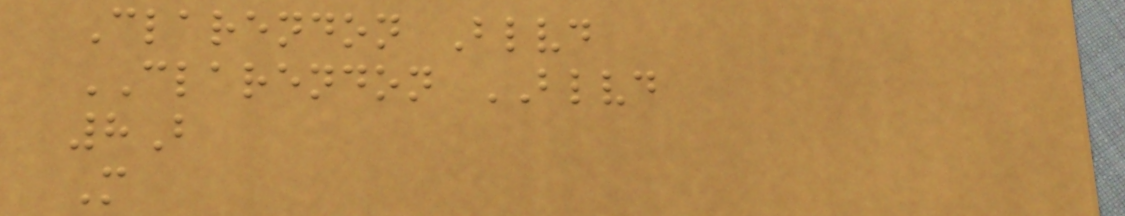Clarendon Blvd
CLARENDON BLVD
8B
M
